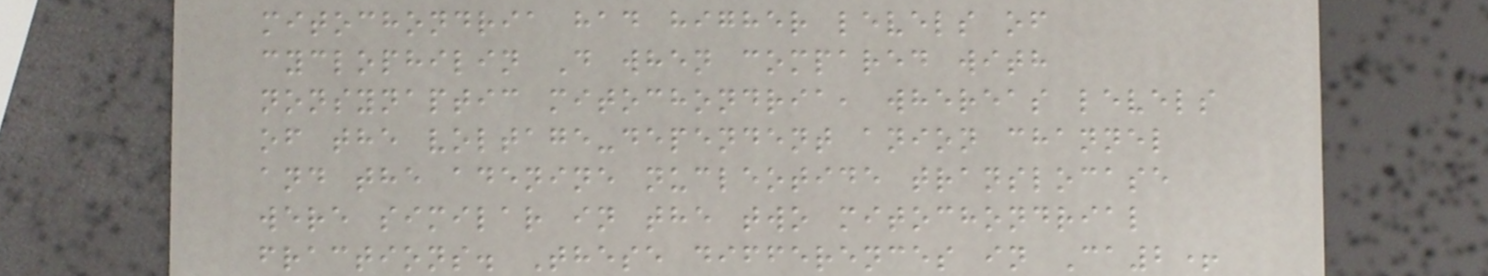mitochondria had higher levels of
cyclophilin D when compared with
nonsynaptic mitochondria, whereas levels
of the voltage-dependent anion channel
and the adenine nucleotide translocase
were similar in the two mitochondrial
fractions. These differences in Ca2+
